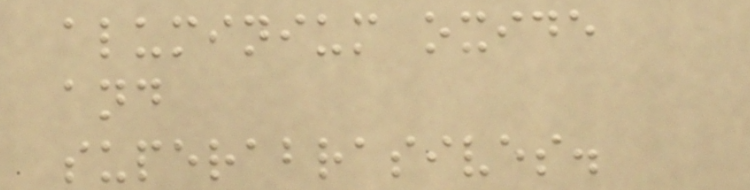aluminium oxide
and
superabrasives.
